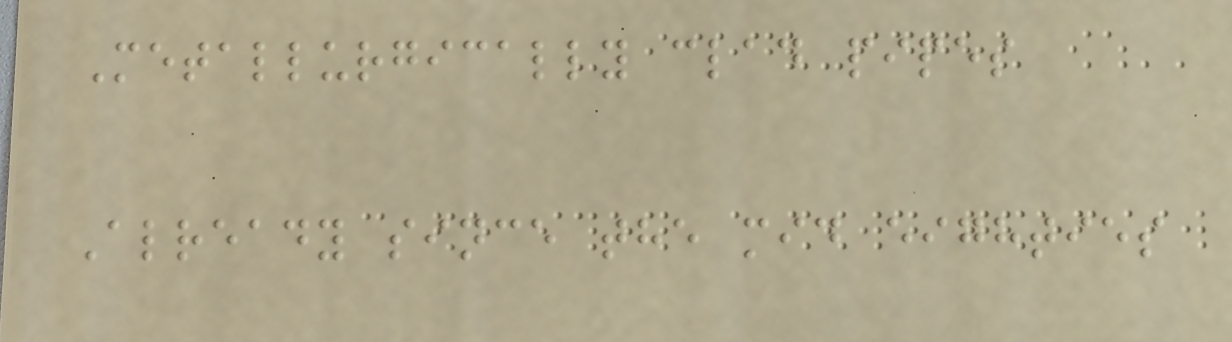Metallurgically clad pipes
Already since the mid eighties
